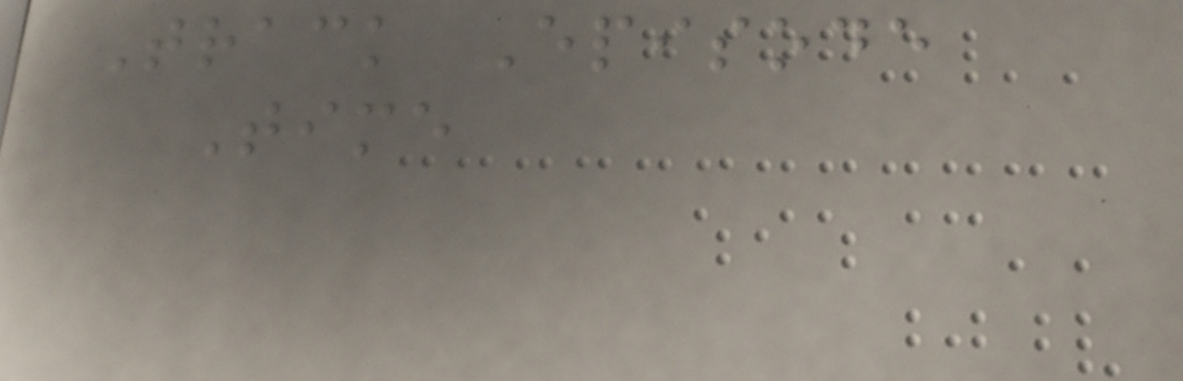Track Episode
Time
